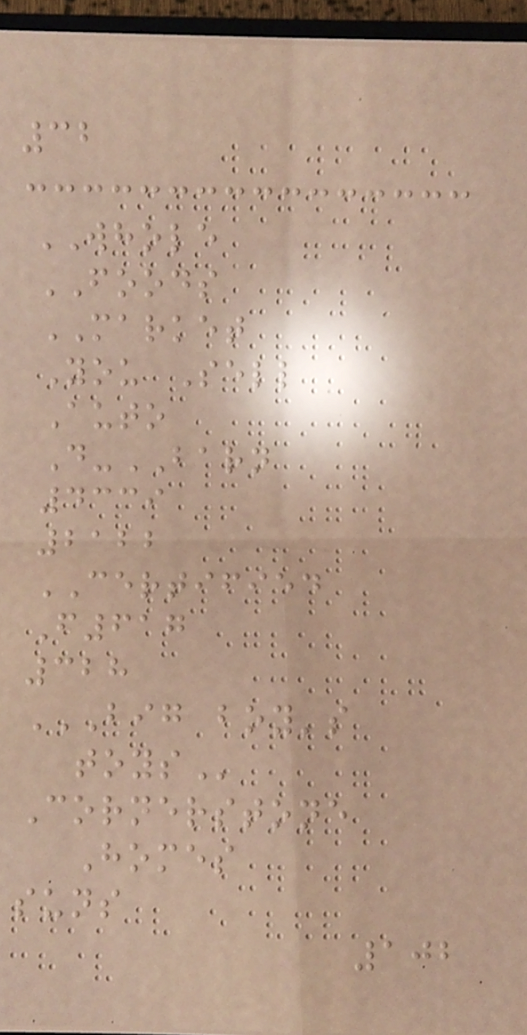32
WHOLE
FOODS
MARKET
You Sell
Auto
D-BARN
4339
2122
CERTIFIED
F617
328
BIG BOY'S
TOYS
Cornerstone
Homes
suns
102
